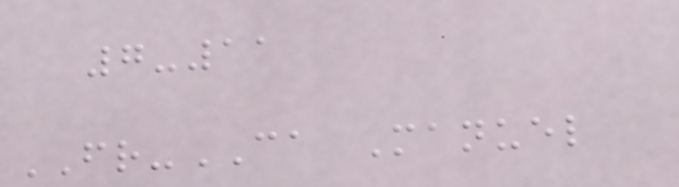7-11
FR-CA Manuel
